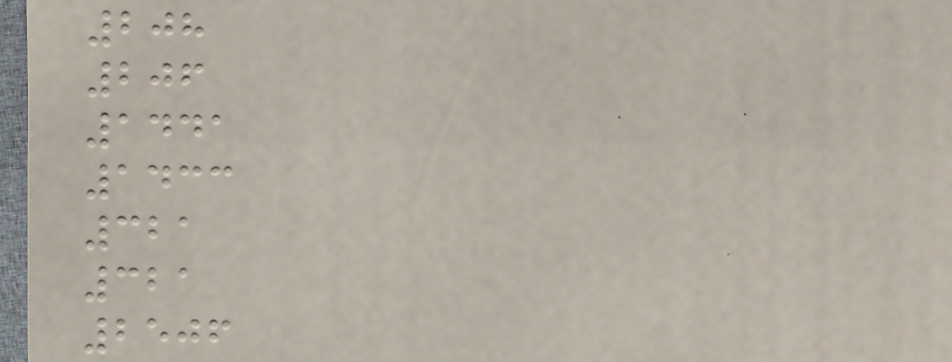208
206
1441
1433
321
321
2506
